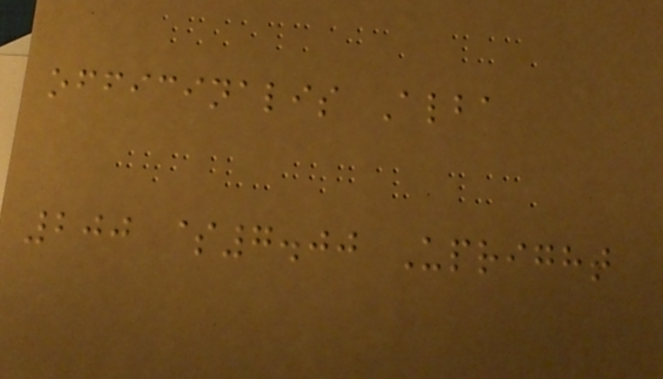officinalis Alba
200 $7.00 Upright
